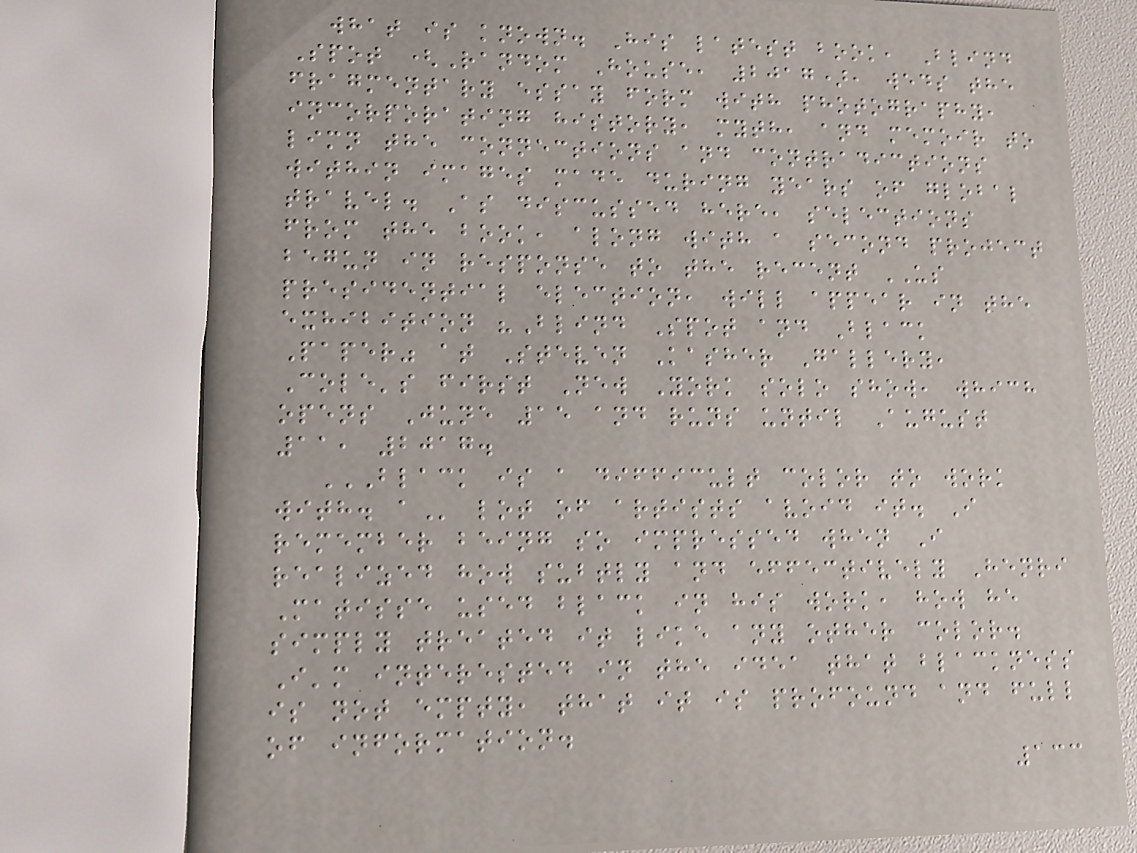what is known. His latest book, Blind
Spot (Random House, 2017), weds the
fragmentary essay form with photography,
incorporating history, myth, and memoir to
limn the connections and contradictions
within images made during years of global
travel. As discussed here, selections
from the book, along with a second project
begun in response to the recent US
presidential election, will appear in the
exhibition "Blind Spot and Black
Paper" at Steven Kasher Gallery,
Cole's first New York solo show, which
opens June 15 and runs until August
11, 2017.
BLACK IS A DIFFICULT COLOR TO WORK
WITH. A lot of artists avoid it. I
remember being so impressed when I
realized how subtly and effectively Henri
Matisse used black in his work, how he
simply treated it like any other color.
I'm interested in the idea that blackness
is not empty, that it is profound and full
of information.
133
